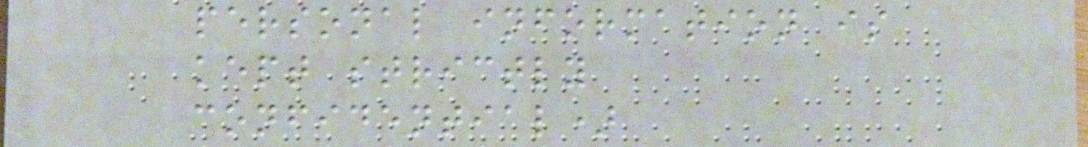personal information is
kept strictly
confidential)
